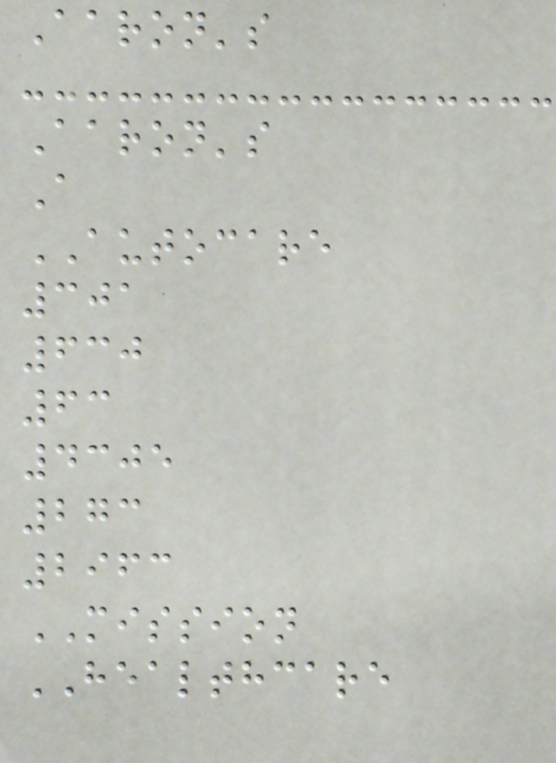Aaron's
Aaron's
A
AUTOCARE
301
630
63
4305
273
2963
MISSION
HEALTHCARE
